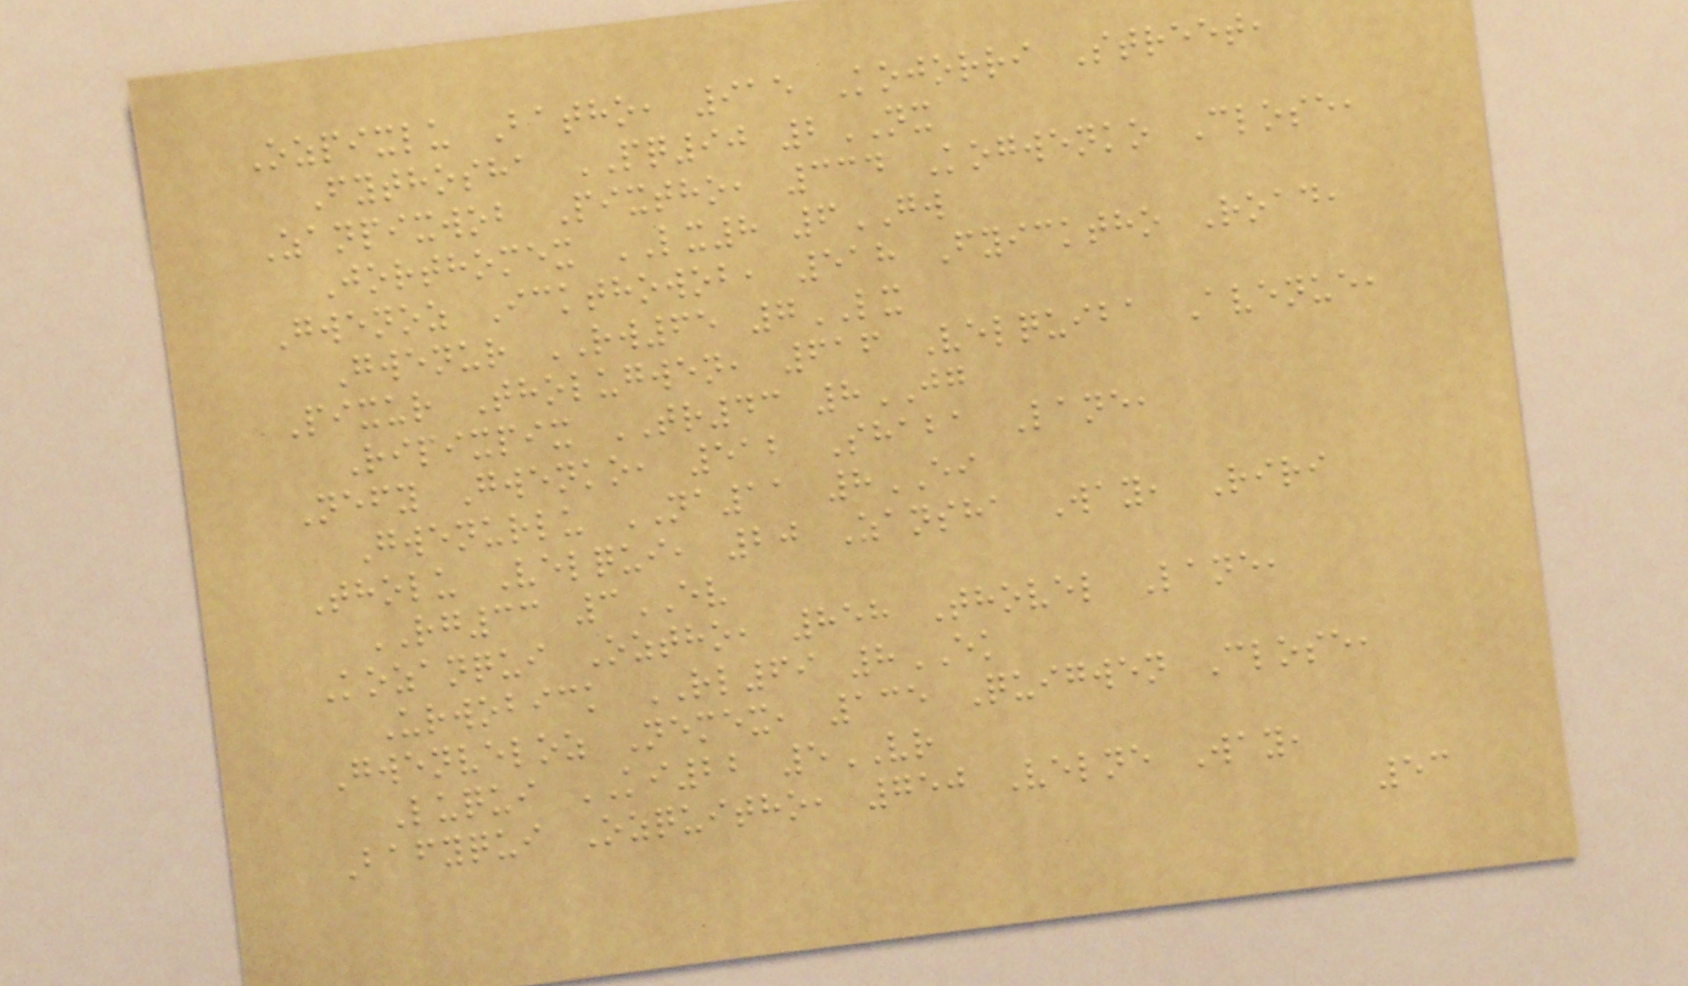Ozpixlu Batho, 915 Kojorri Street,
Fythosha PQ90 2NX
Zanpixwob Pixtho, 334 Kogwenko Close,
Jorthomex LX8 6GW
Gwenoz Ickthowob, 518 Fyicktho Road,
Gwenur RW65 7LX
Pixur Tholugwen, 616 Velquiba Avenue,
Ripixpix TR43 8JG
Nefy Gwenko, 512 Shaba Lane,
Gwenurlu NA11 8EI
Tholu Velqui, 20 Zansha Way, Riri
RG33 3EV
Kozanqui Oztho, 858 Thovel Lane,
Urwobick RL69 8EK
Gwenveloz Nemex, 135 Quigwen Close,
Luqui KI22 5VR
Bafyqui Ozquitho, 750 Velne Way,
53
